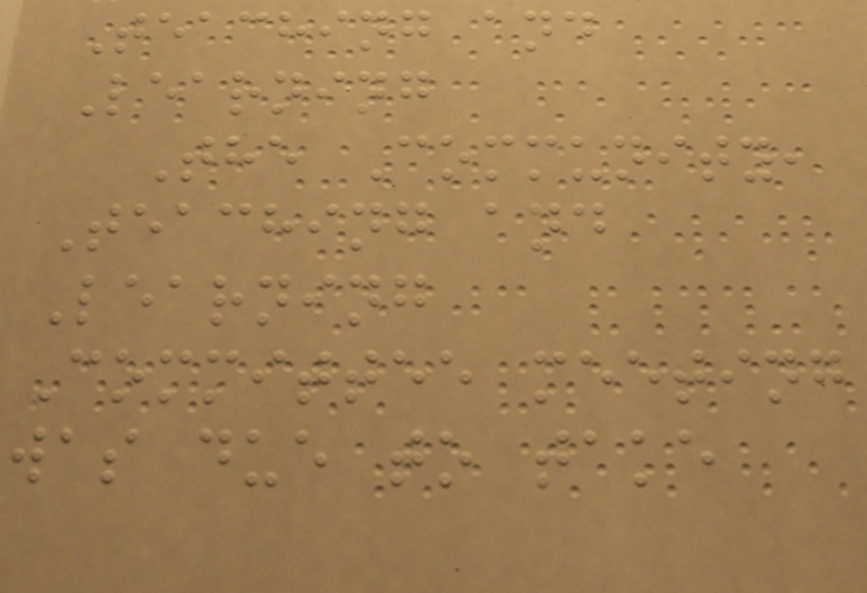Teaching and
Learning
The Community,
Teaching and
Learning
Committee meeting
was due to take
